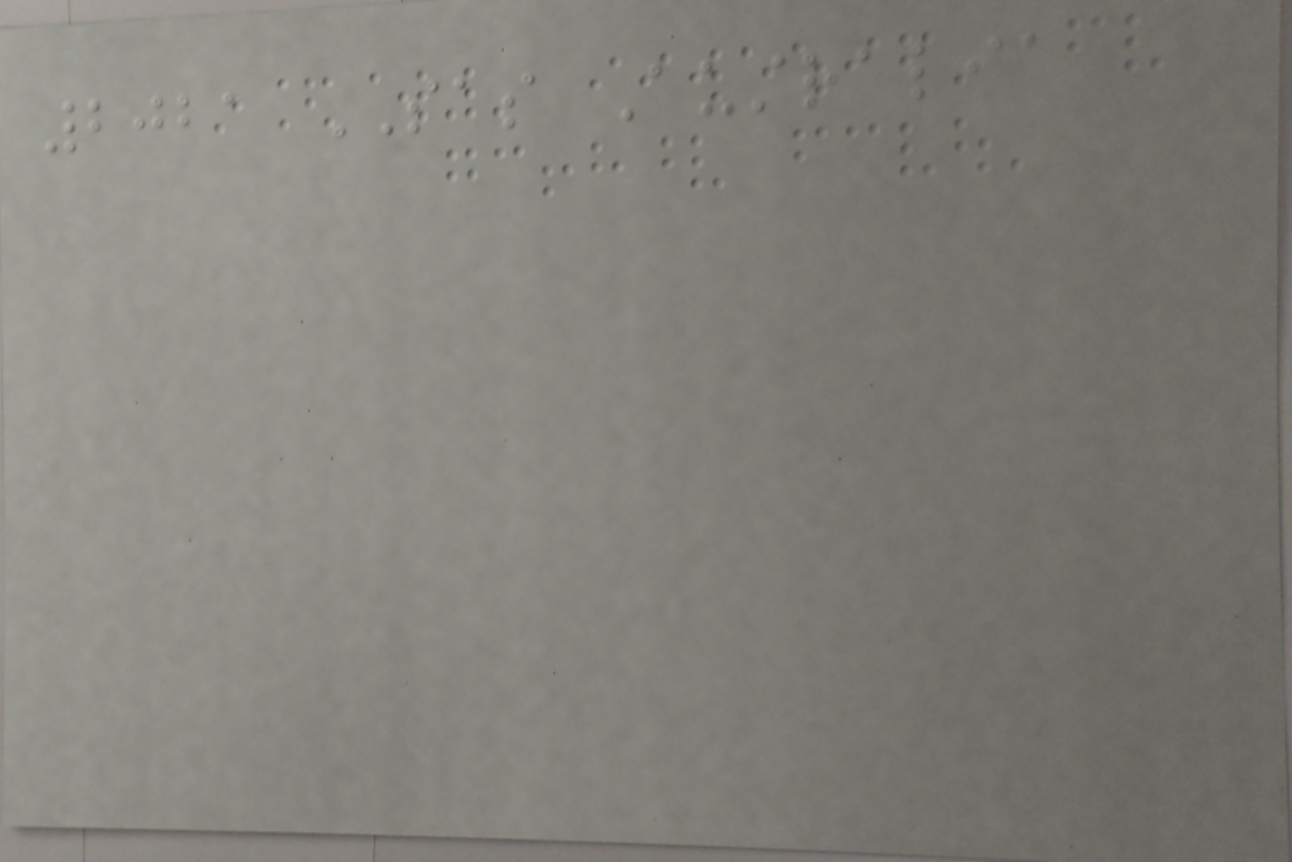2021 SAS Australia
